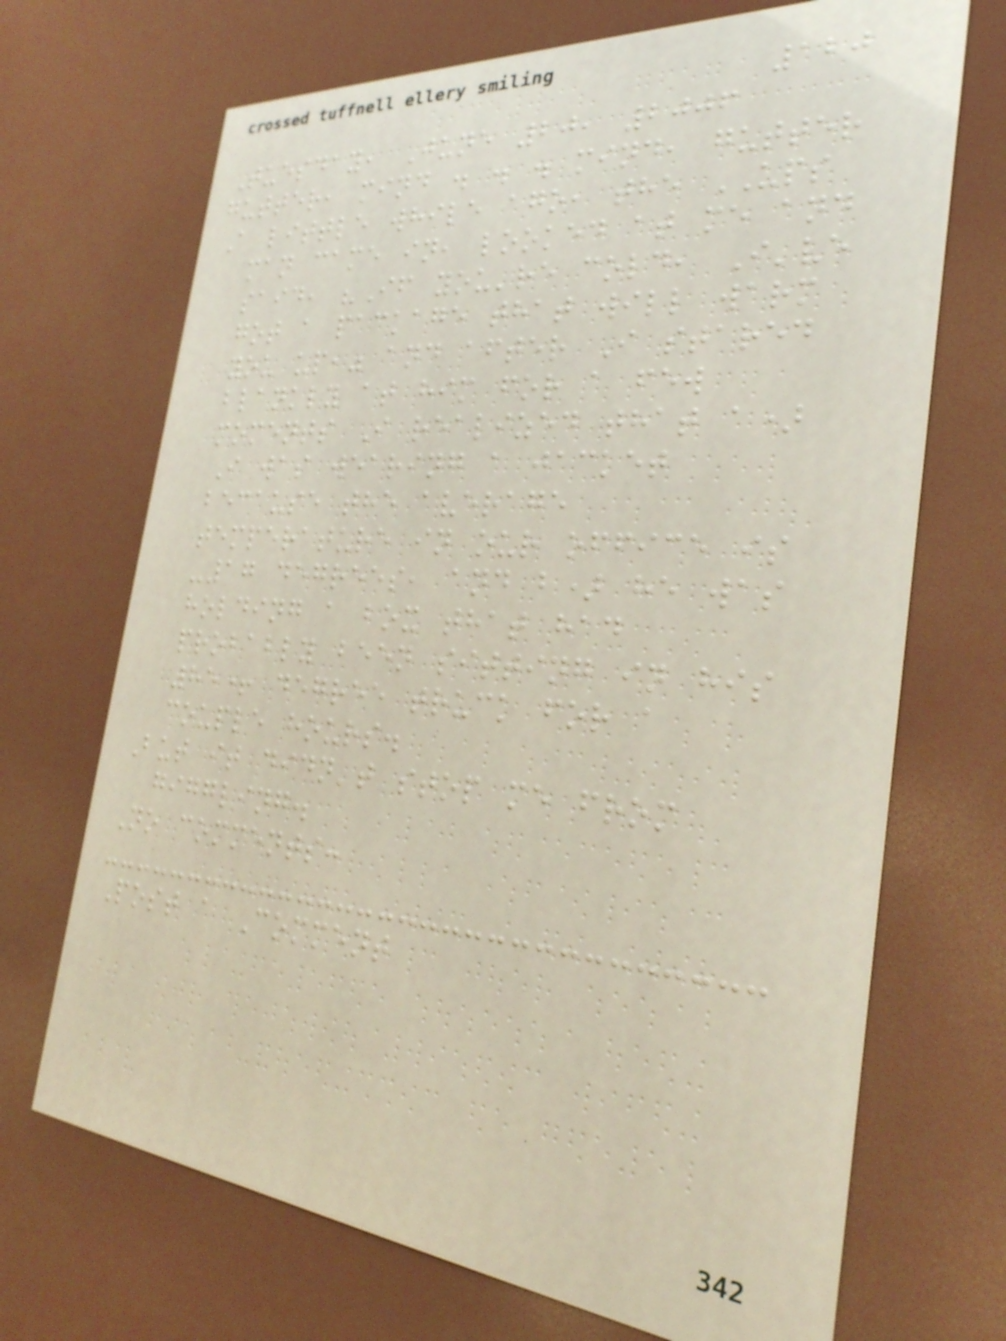120
Tuesday, June 20, 2006
gutter, mind . . . mind, gutter
A little while ago, the UPS
man came in, looked at me and
said, "If you're cold, I've
got a package that will warm
you up," and after I stared
blankly at him for a few
moments I realized that a)
I was wearing a jacket
because the average
temperature in our office is
-17 degrees, and b) he was
holding a box that had
probably been sitting in his
85+ degree truck for a
couple hours.
But it didn't stop me from
giggling.
No comments:
Post a Comment
